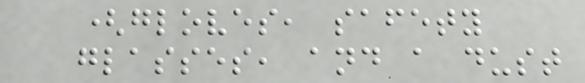(gloves, safety
glasses, and a dust
